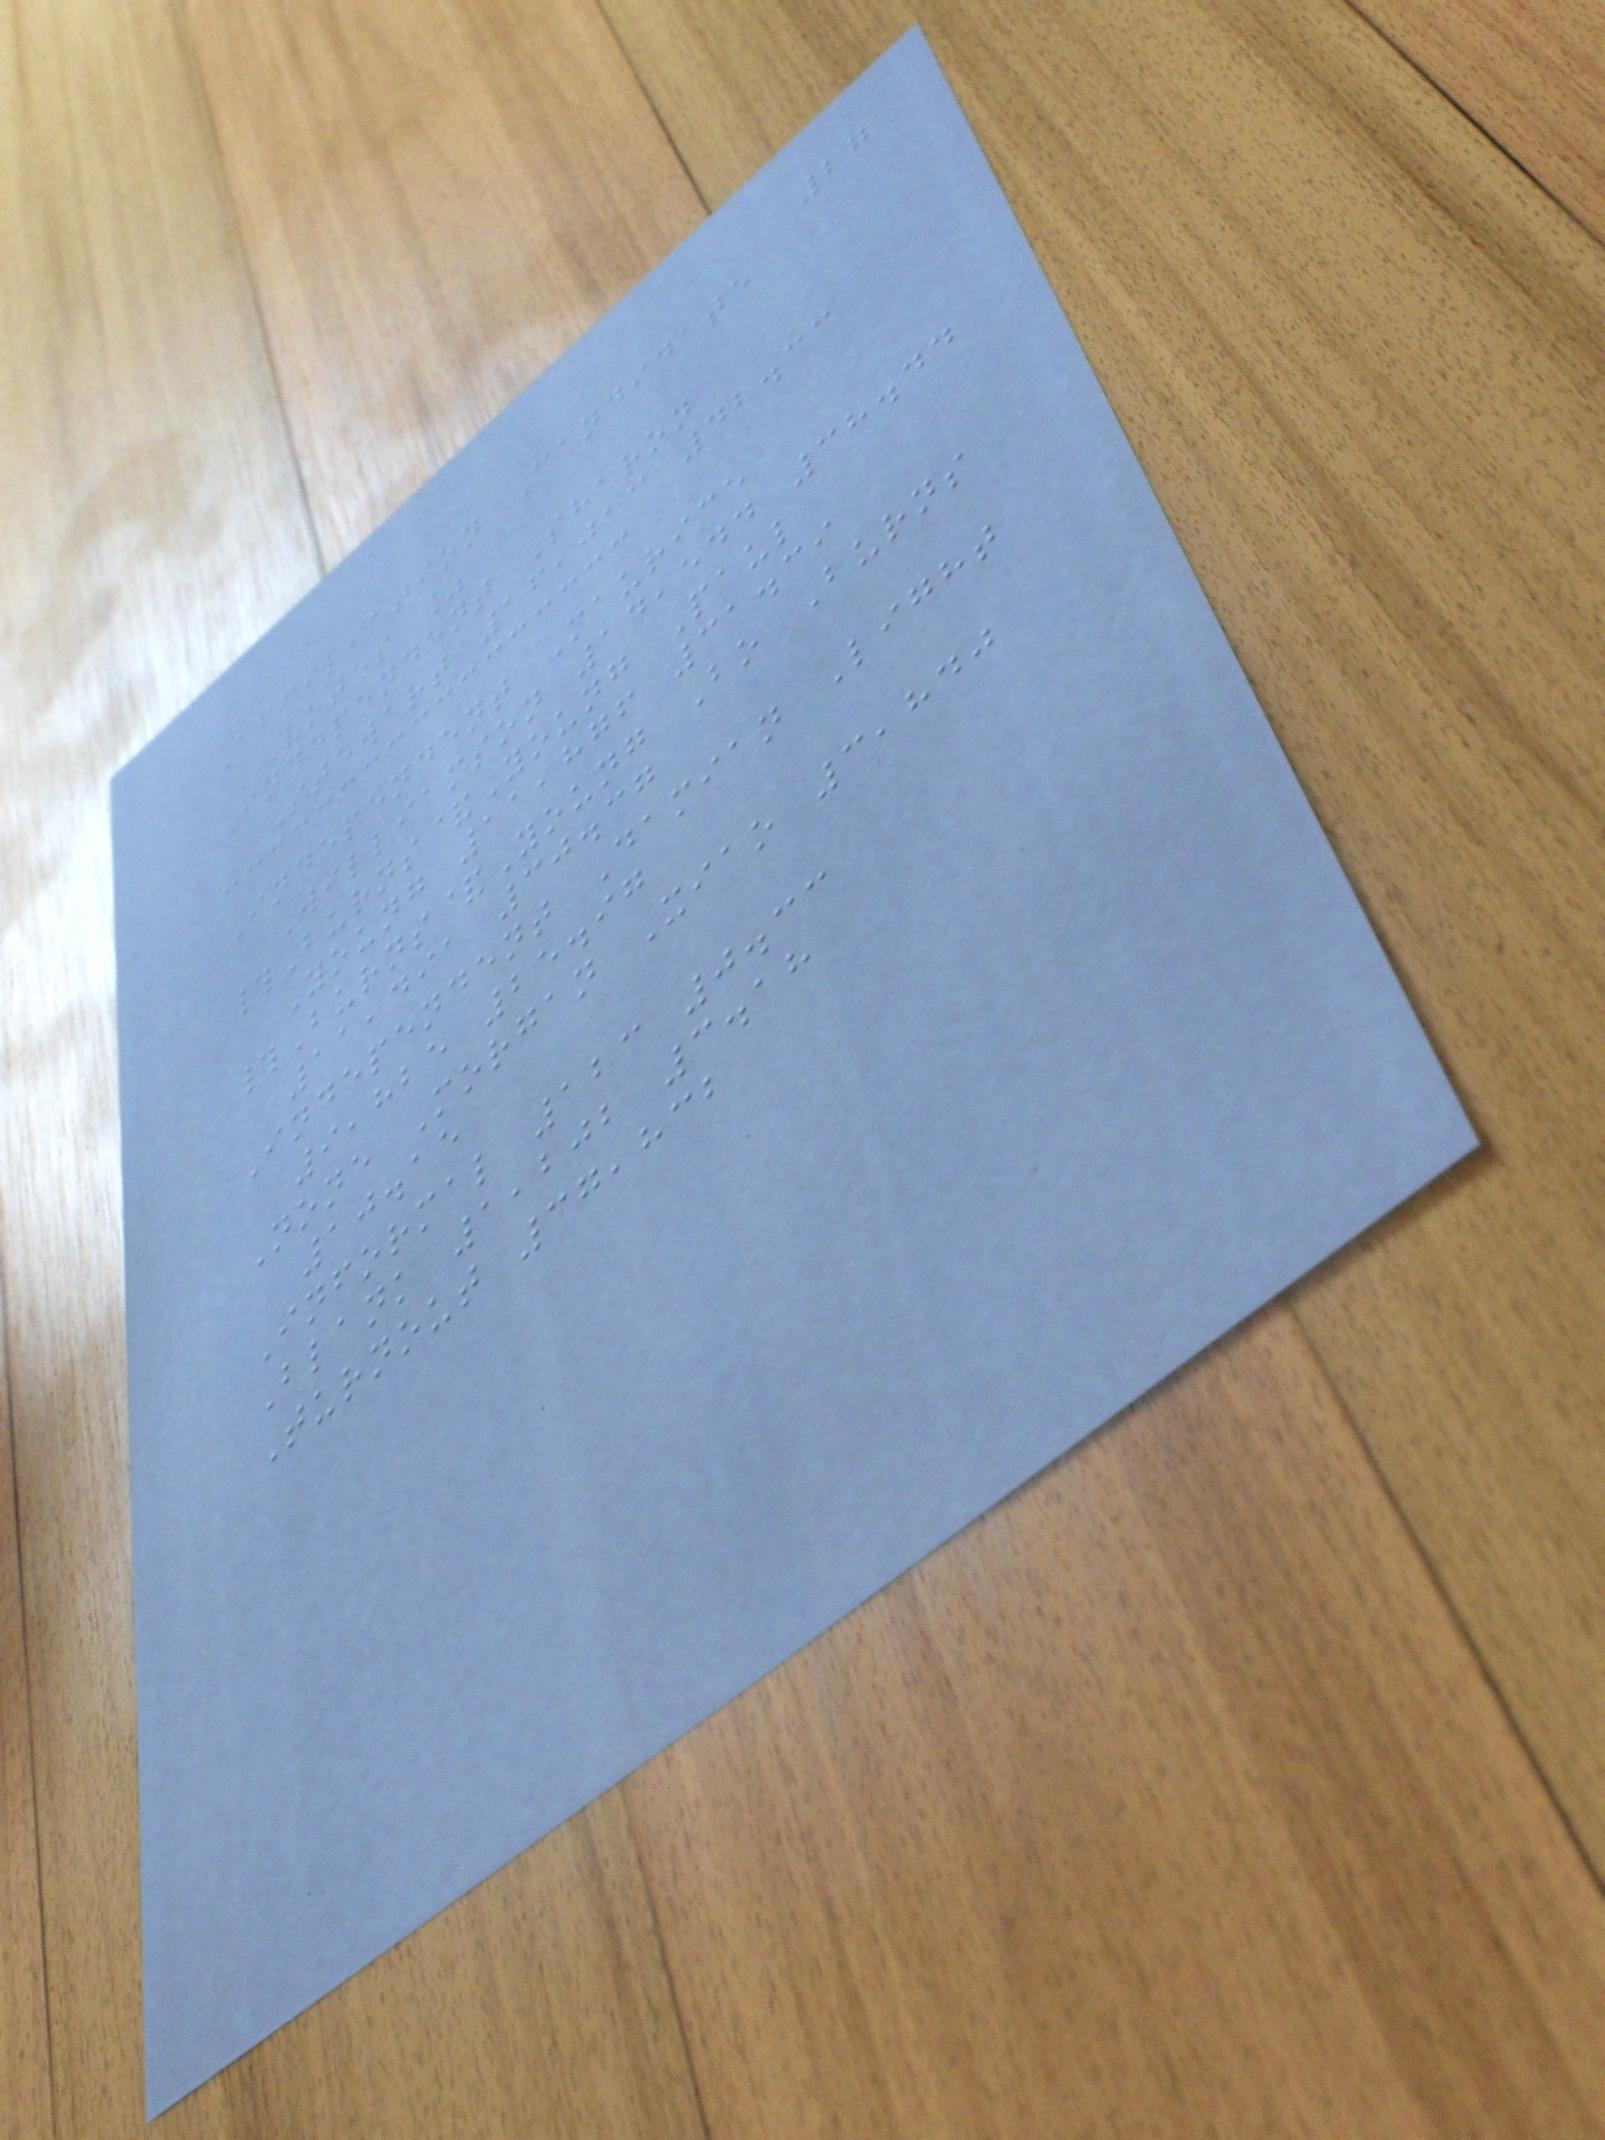27
Affiliation Candidate
Votes %
Independent Sharon
Stewart 16,013 42.33
Independent Maurice
Williamson 14,544 38.44
#Burns&Young Paul
Young 11,876 31.39
#Burns&Young Bo Burns
11,491 30.37
Independent Damian Light
9,825 25.97
None Morgan Xiao 3,840
10.15
Informal 123 0.33
Blank 1,202 3.18
Turnout 37,832
